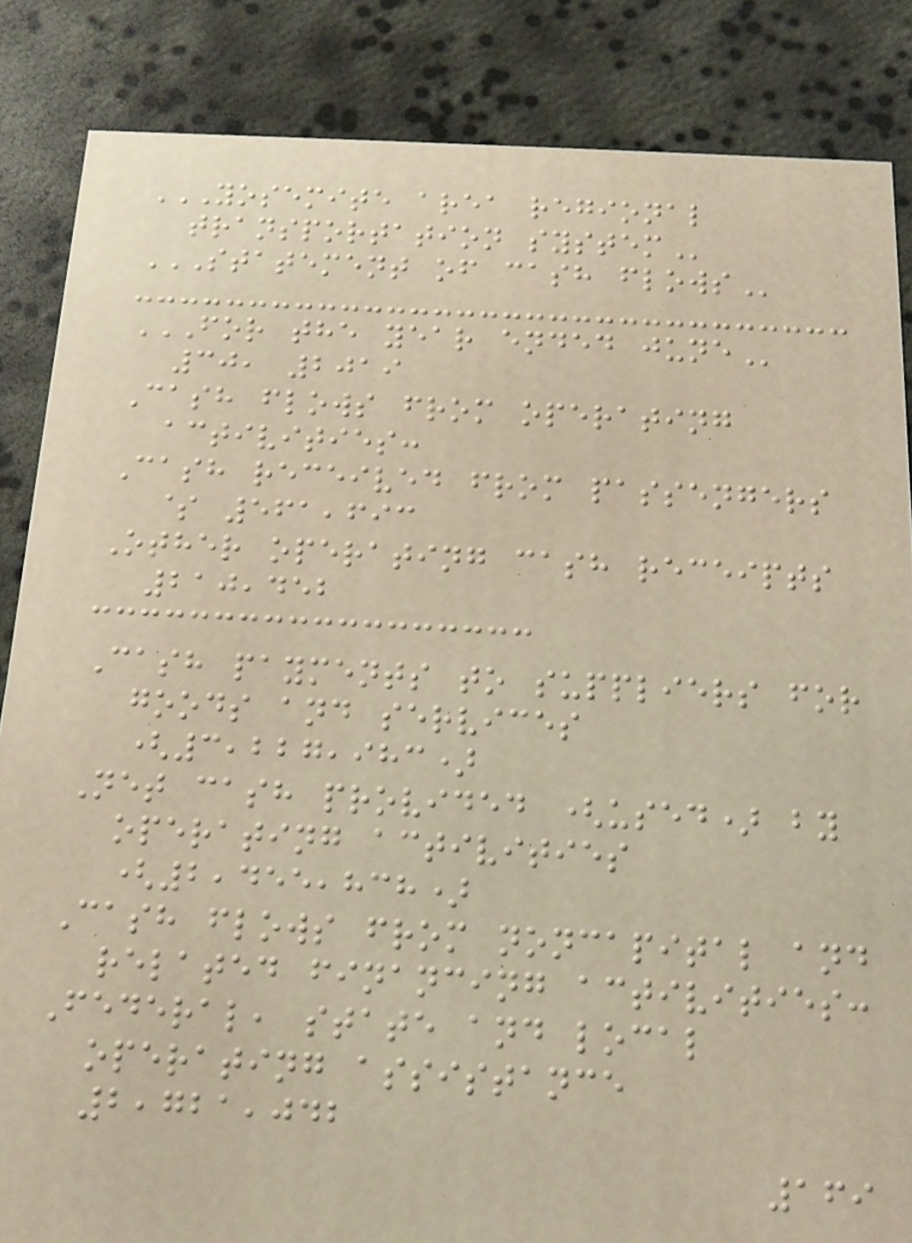YOSEMITE AREA REGIONAL
TRANSPORTATION SYSTEM
STATEMENT OF CASH FLOWS
FOR THE YEAR ENDED JUNE
30, 2019
Cash flows from operating
activities:
Cash received from passengers
$ 561,693
Other operating cash receipts
210,452
Cash payments to suppliers for
goods and services
(3,227,983)
Net cash provided (used) by
operating activities
(2,455,838)
Cash flows from noncapital and
related financing activities:
Federal, state and local
operating assistance
2,721,042
169
